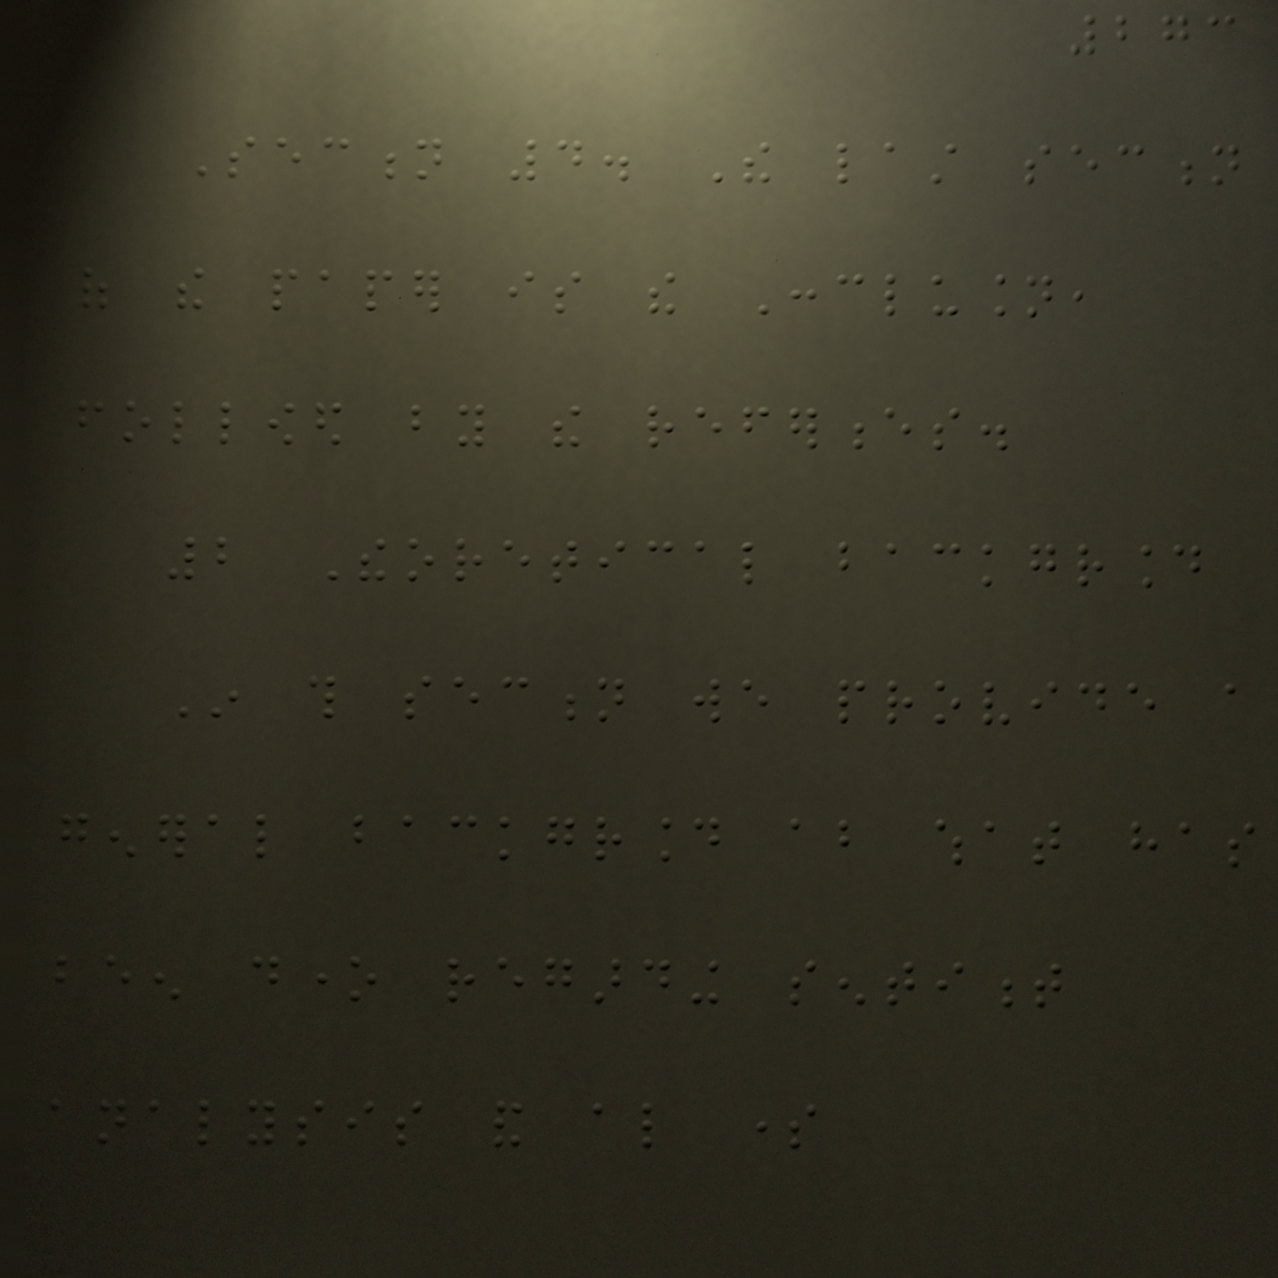273
Section 4. The last section
of the paper is the Conclusion,
followed by the references.
2 Theoretical background
In this section we provide a
general background about what has
been done regarding sentiment
analysis and also some
